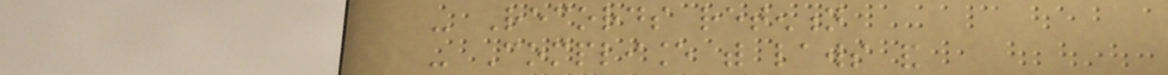- Records retention
- Compliance with laws and
